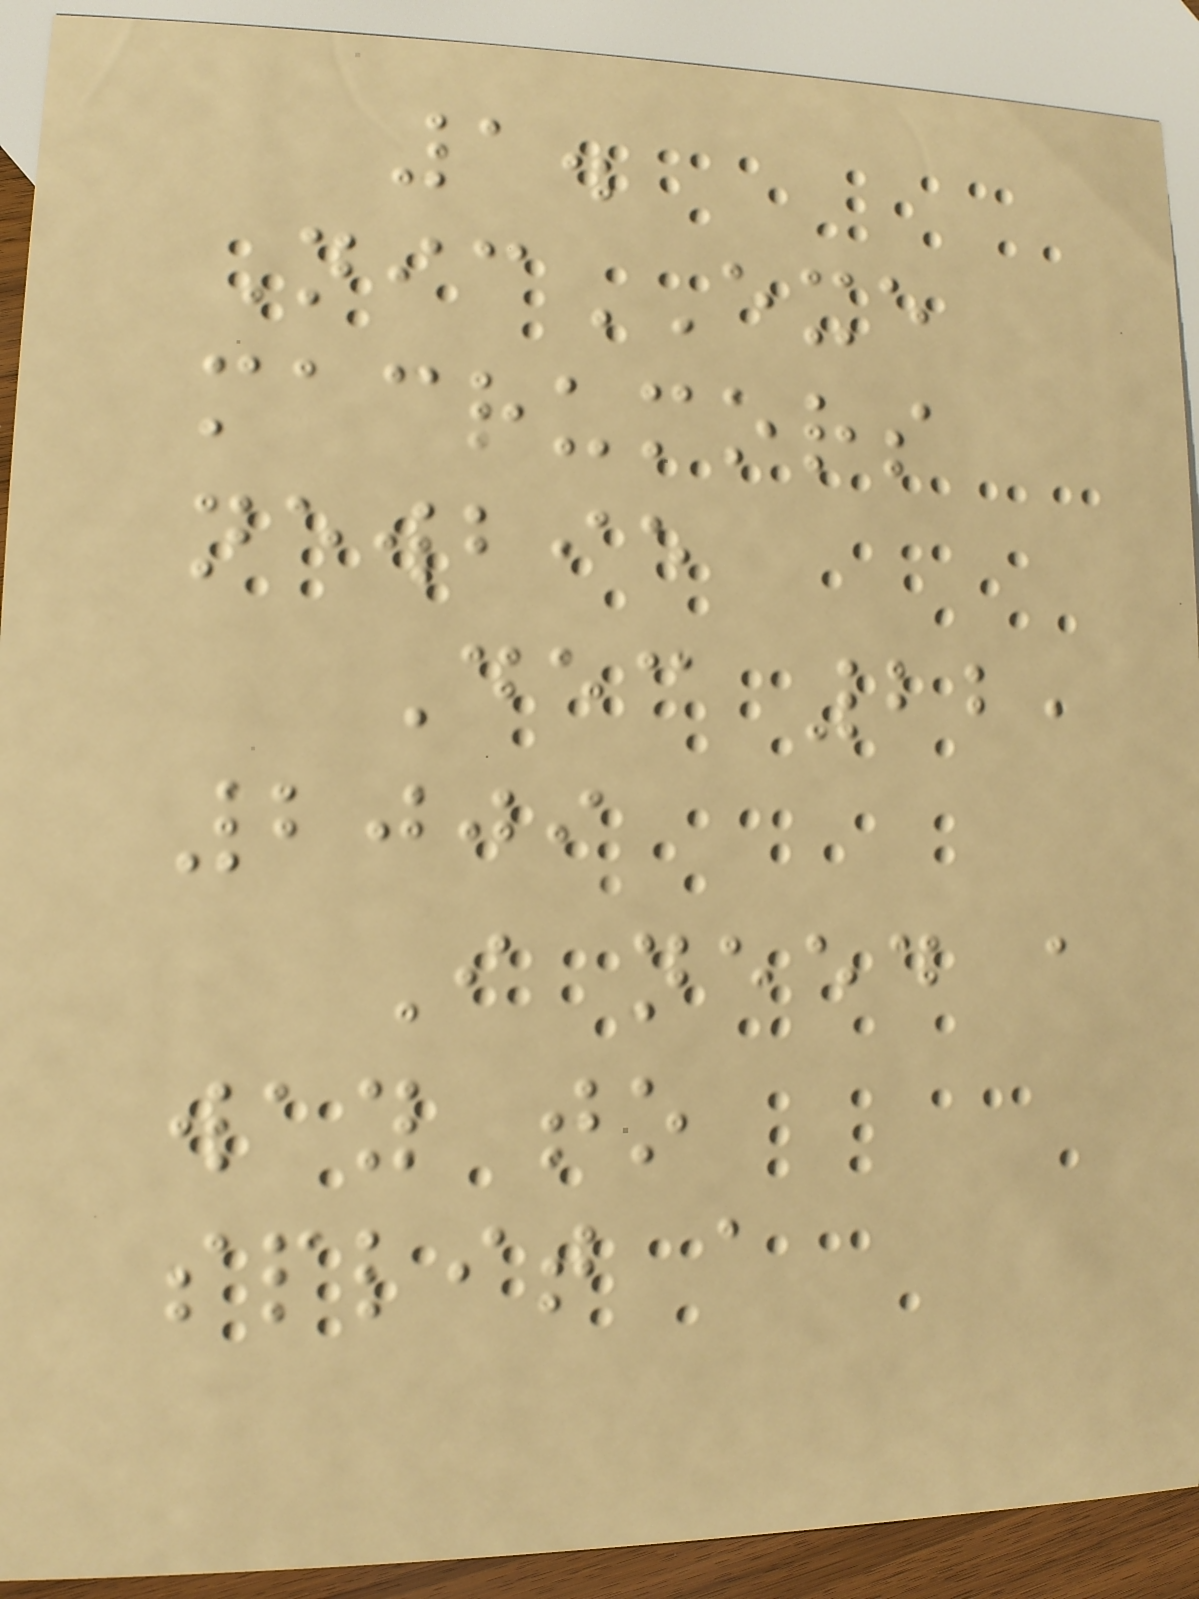1.
NicEXE
macrumors
newbie
Dec 22,
2009
I need a
way to
split a
